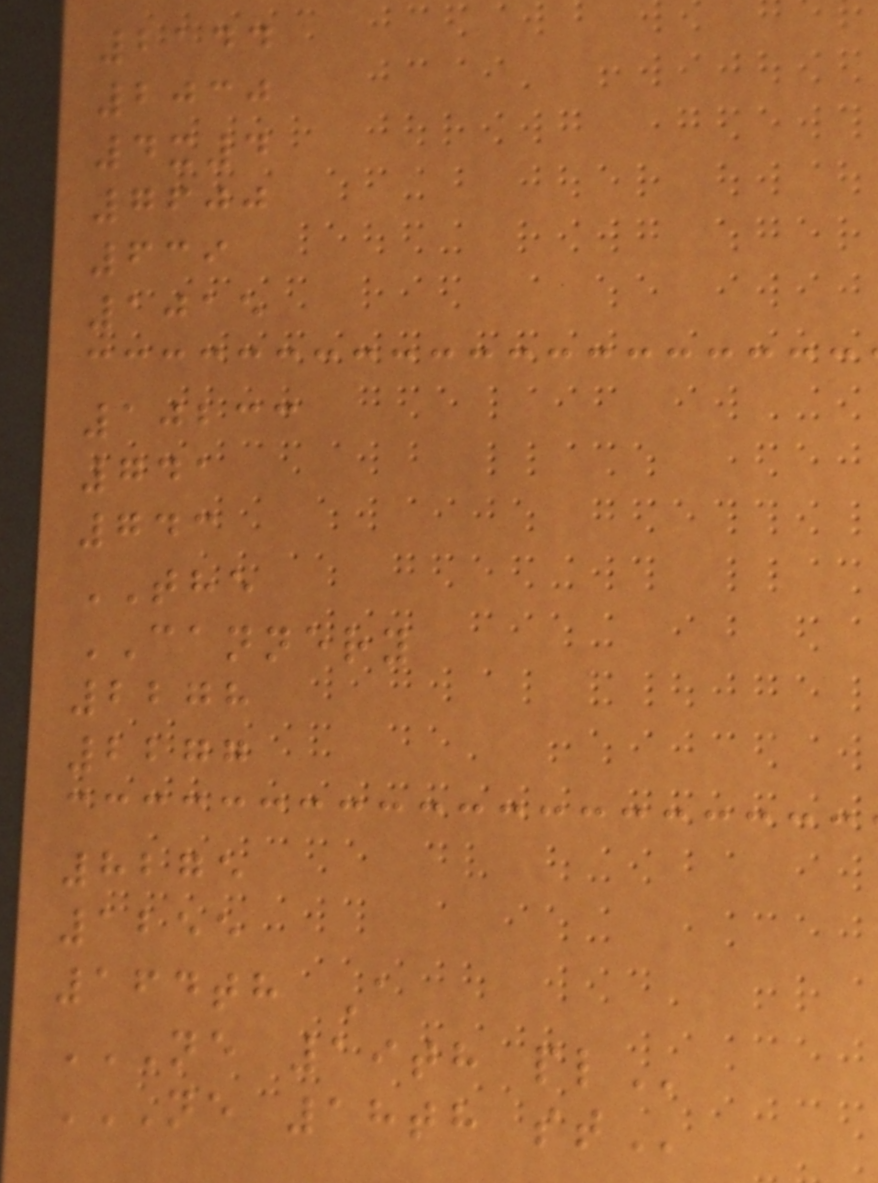2144
2030
4x4
7600
639
1015
10233
741
743
THE
CANNERY
2278
2277
8275
1255
164th A
NE 19TH PL
NE 18TH ST
